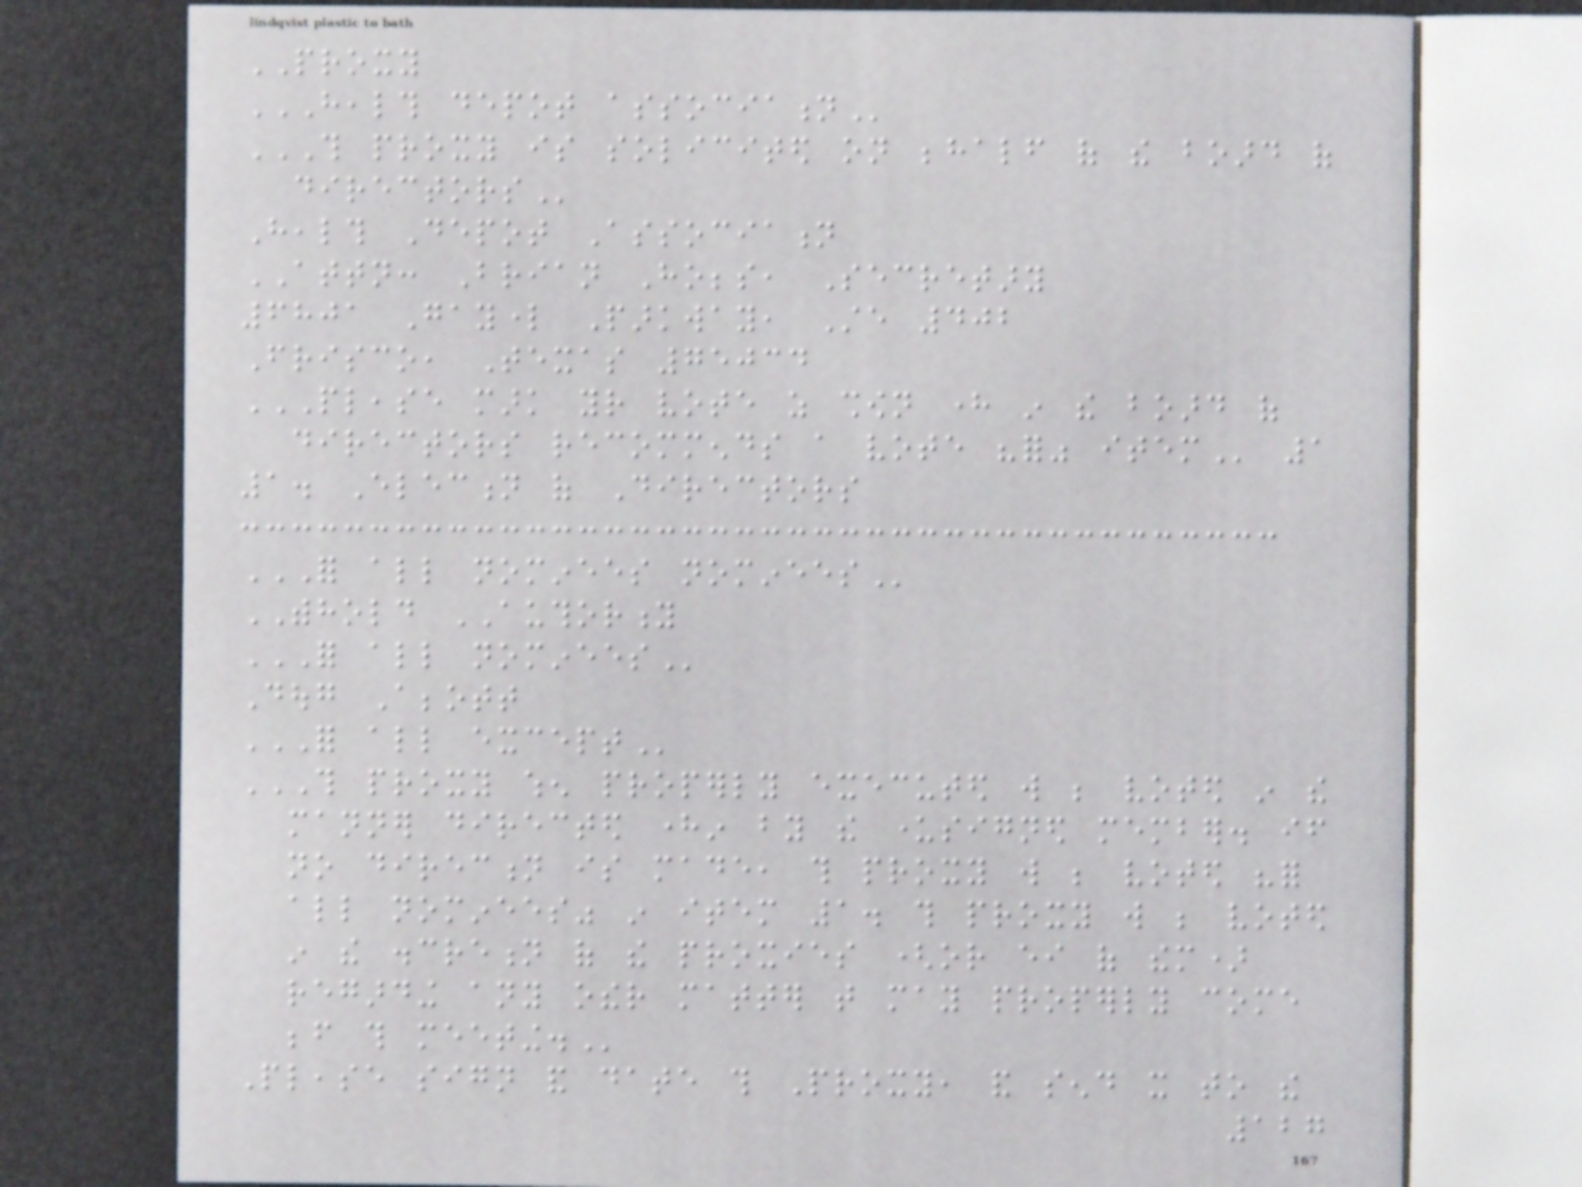PROXY
HEALTH DEPOT ASSOCIATION
THIS PROXY IS SOLICITED ON BEHALF OF THE BOARD OF
DIRECTORS
Health Depot Association
ATTN: Brian Hobbs, Secretary
6801 Gaylord Parkway, Ste 402
Frisco, Texas 75034
PLEASE MARK YOUR VOTE AS SHOWN HERE IN THE BOARD OF
DIRECTORS RECOMMENDS A VOTE "FOR" ITEM 1
1. Election of Directors
FOR ALL NOMINEES NOMINEES
WITHHOLD AUTHORITY
FOR ALL NOMINEES
Doug Abbott
FOR ALL EXCEPT
THIS PROXY WHEN PROPERLY EXECUTED WILL BE VOTED IN THE
MANNER DIRECTED HEREIN BY THE UNDERSIGNED MEMBER. IF
NO DIRECTION IS MADE, THIS PROXY WILL BE VOTED "FOR
ALL NOMINEES" IN ITEM 1. THIS PROXY WILL BE VOTED
IN THE DISCRETION OF THE PROXIES (OR EITHER OF THEM)
REGARDING ANY OTHER MATTER THAT MAY PROPERLY COME
BEFORE THIS MEETING.
Please sign and date this Proxy, and send it to the
127
